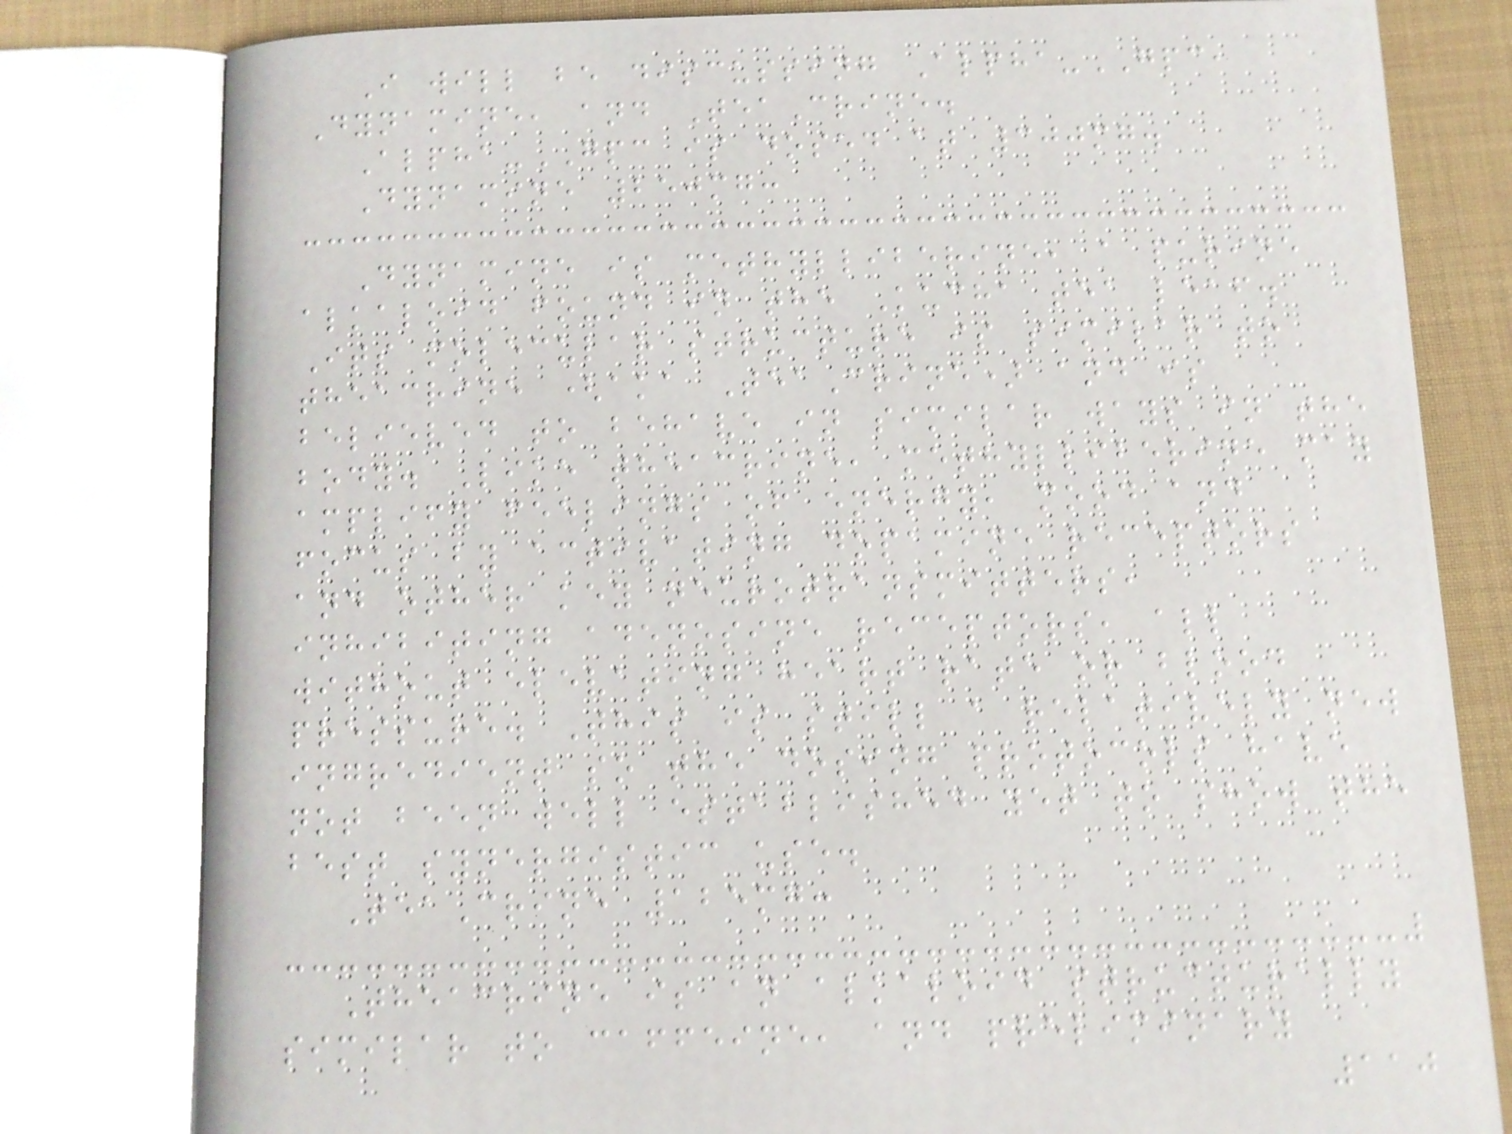I will be discussing Alpha-GPC,
Dynamine, and TeaCrine.
Alpha-GPC is dosed at 300mg.
Dynamine 250mg:
Dynamine is methylliberine, a purine
alkaloid found in the Kucha tea leaf.
Its molecular structure is similar to
theacrine (aka TeaCrine) and is
believed to behave in similar ways in the
body. Like theacrine, methylliberine may
amplify feelings of energy, mood and
focus by activating dopamine receptors
and other key neurotransmitters,
inhibiting adenosine receptors, all
without elevating heart rate or blood
pressure. This is still a relatively new
ingredient so the dosing protocols have
not been well established yet to show the
best synergistic use.
TeaCrine 125mg:
Theacrine is an alkaloid structurally
similar to caffeine, and preliminary
110
